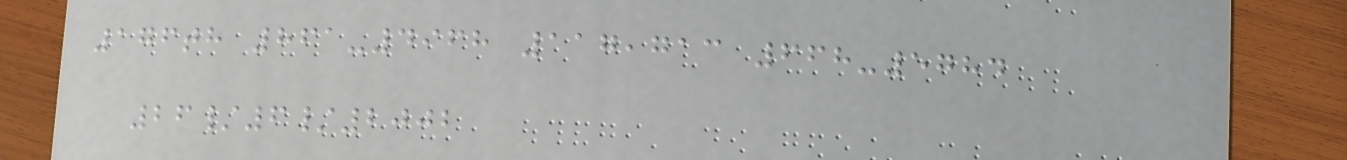176th 861-4968 117,713 668-5784
26/6/2002
